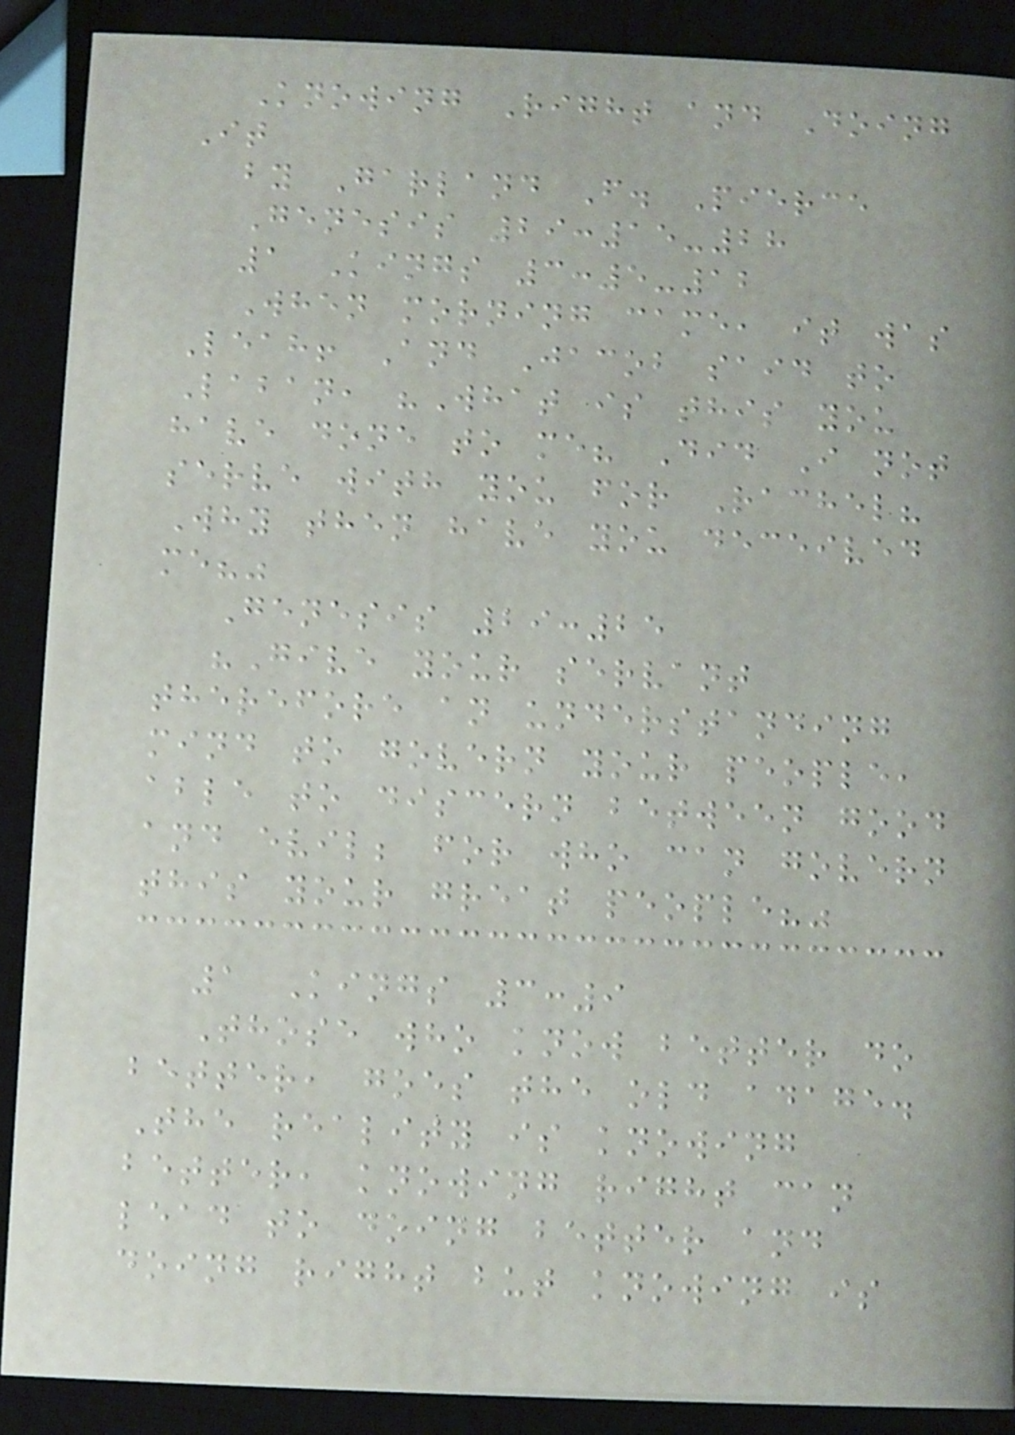Knowing Right and Doing
It
by Garland F. Pierce
Genesis 29:15-28
1 Kings 3:5-12
When morning came, it was
Leah! And Jacob said to
Laban, "What is this you
have done to me? Did I not
serve with you for Rachel?
Why then have you deceived
me?"
Genesis 29:25
"Give your servant
therefore an understanding
mind to govern your people,
able to discern between good
and evil; for who can govern
this your great people?"
1 Kings 3:9
Those who know better do
better, goes the old adage.
The reality is knowing
better, knowing right can
lead to doing better and
doing right but knowing is
